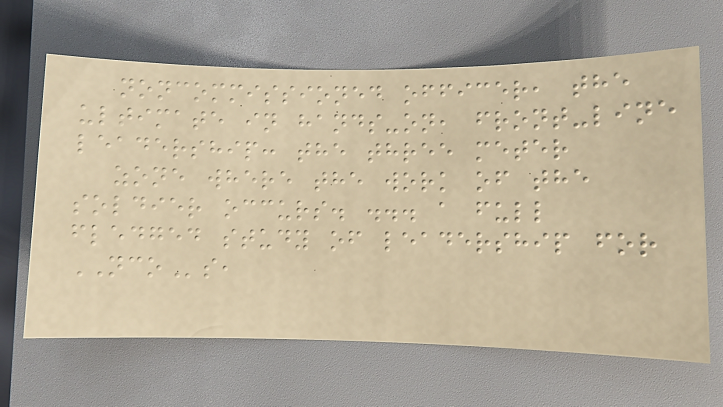noncommissioned officer, the
ultimate in hands-on, front-line
leadership: the three meter
zone where the work of the
soldier occurs. ... a full
fledged study of leadership for
NCOs,
